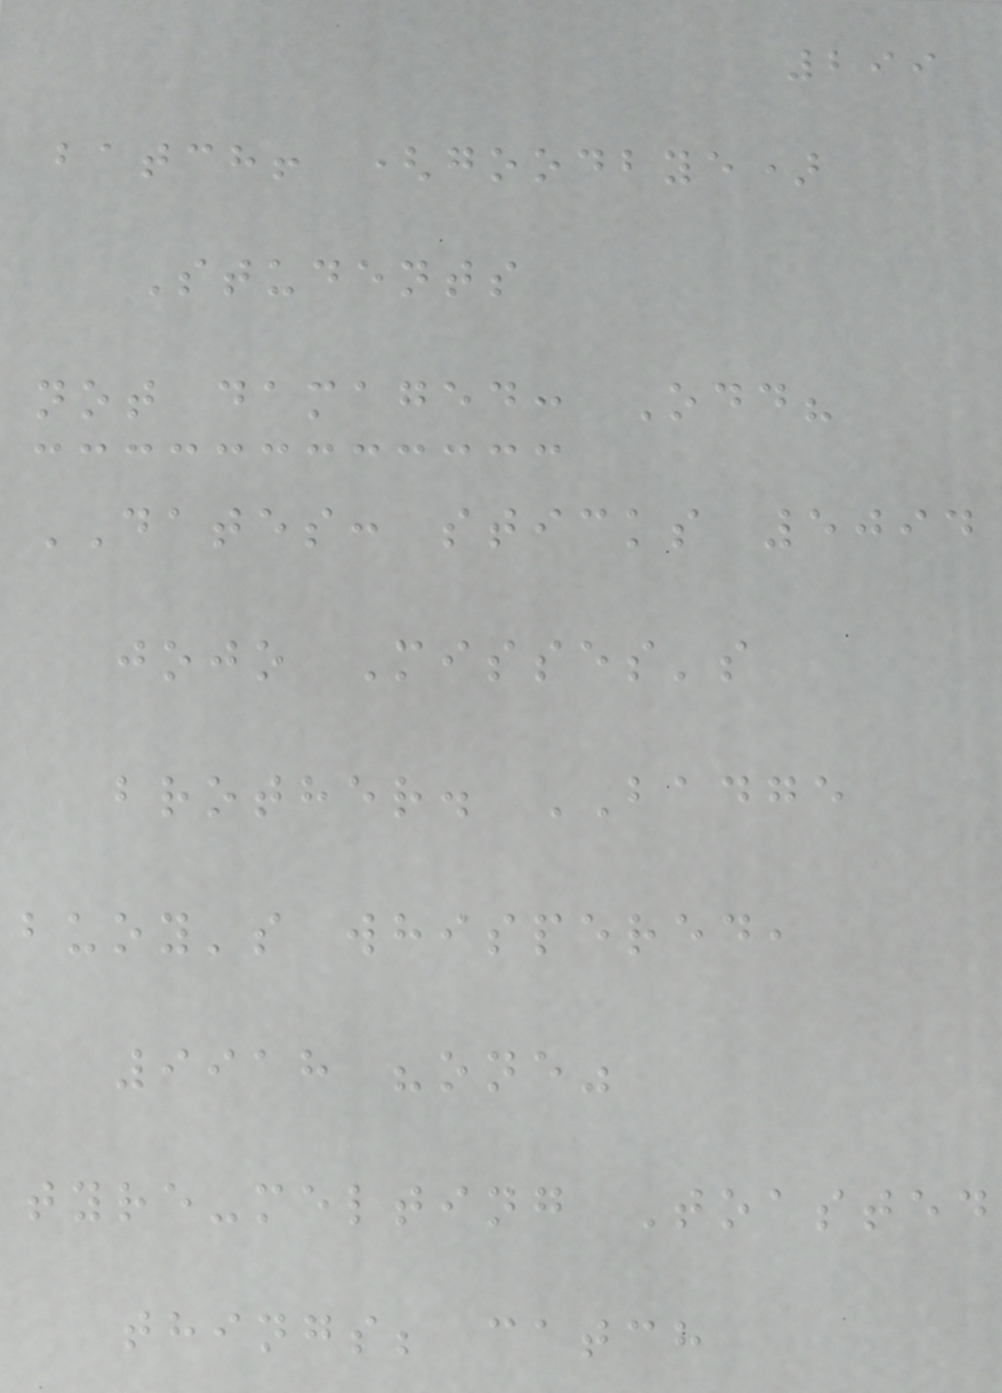299
batch! (goodbye)
Students
not damaged: Odd?
DATES: sticks 5094
jojo Misses's
brother. BADGE
buoy's whispered,
9918 "one"
tyre-melting Toasted
things; catch
